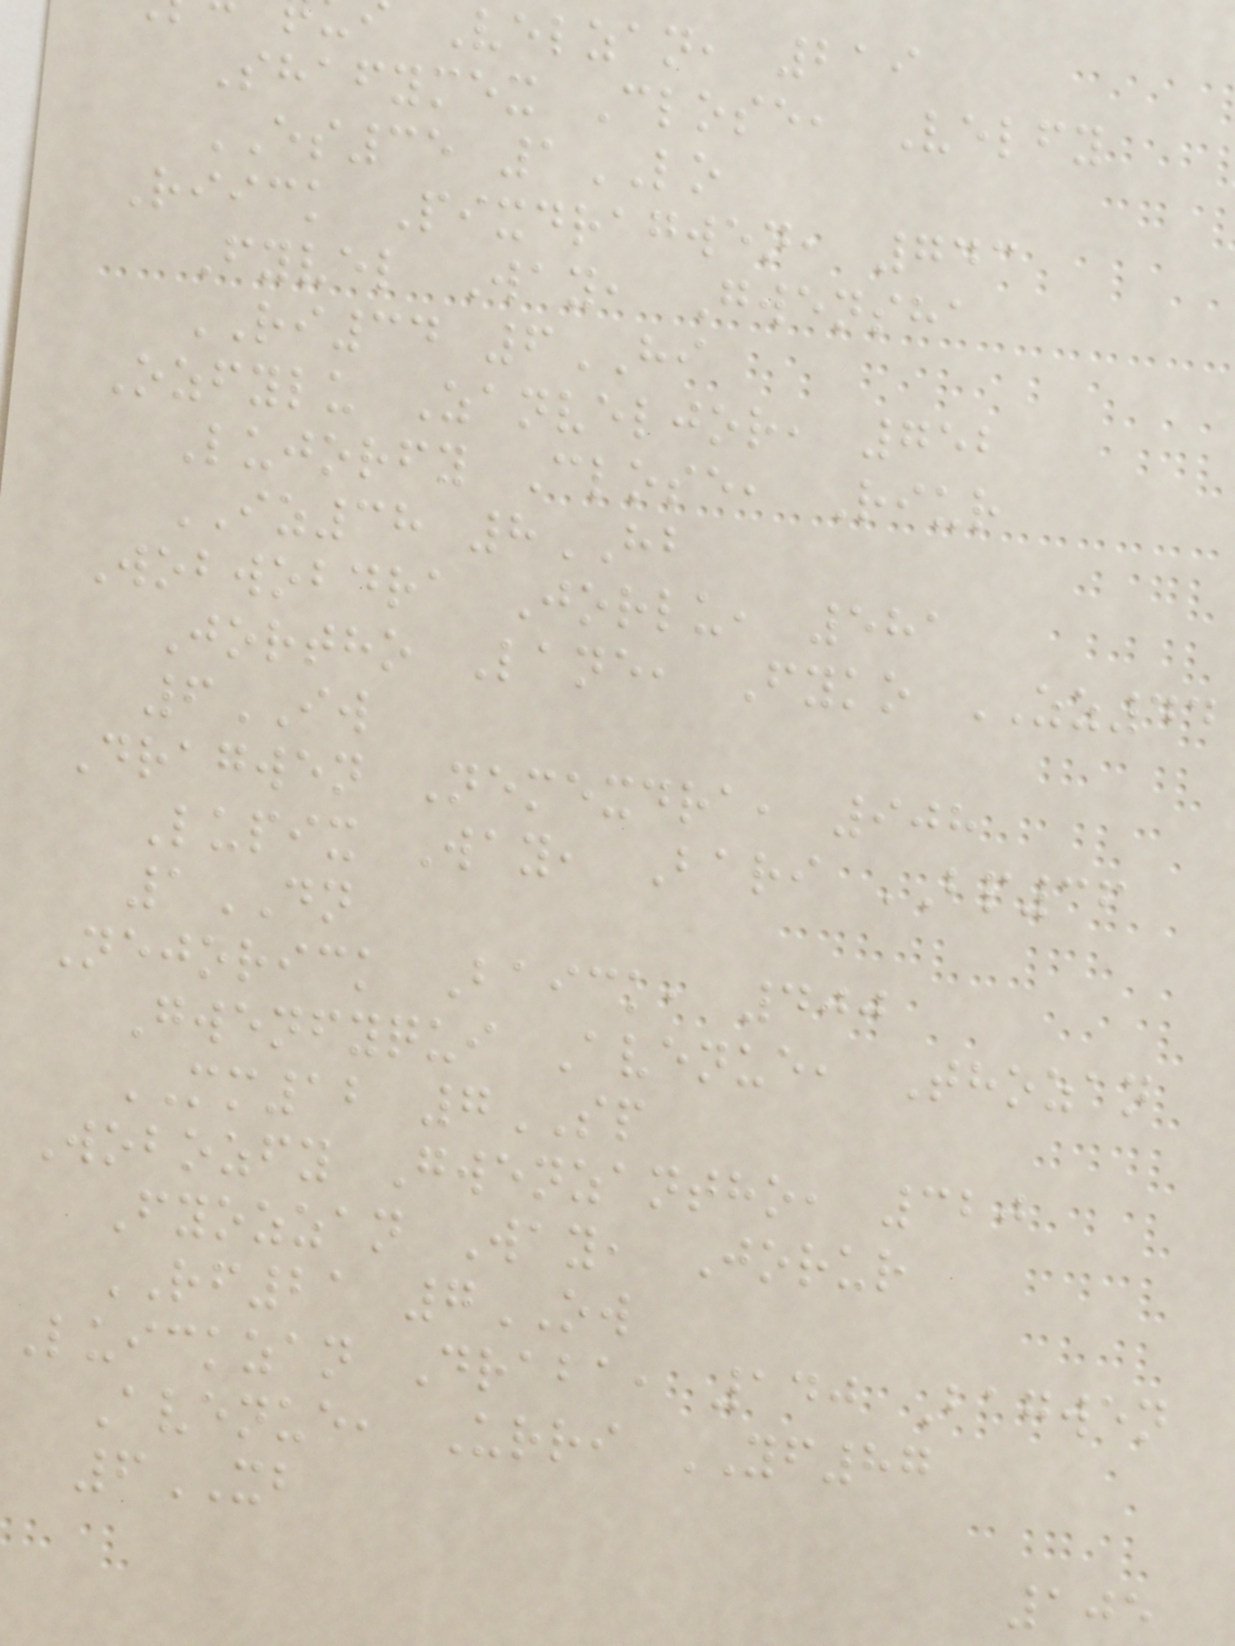Velzan, 219
Shafymex Close, Velfy
ES35 1LO
Riick Pixdragwen, 743
Fyvel Way, Gwensha
RI34 6HI
Ozfylu Zanveljor, 752
Lujorfy Close, Riur
IZ38 8HB
Wobwobdra Jorlu, 581
Jortho Lane, Fyko ZZ44
6IW
Dragwen Nemexdra, 908
Lupix Way, Bari BP36
1DN
Nejorick Baick, 400
Gwenfyqui Avenue, Thozan
MM12 7SP
Wobozfy Gwenzantho, 320
Fyozzan Way, Jorur
RF21 7OW
Luickzan Draba, 140 Bagwen
Avenue, Urri YF87
6XB
105
